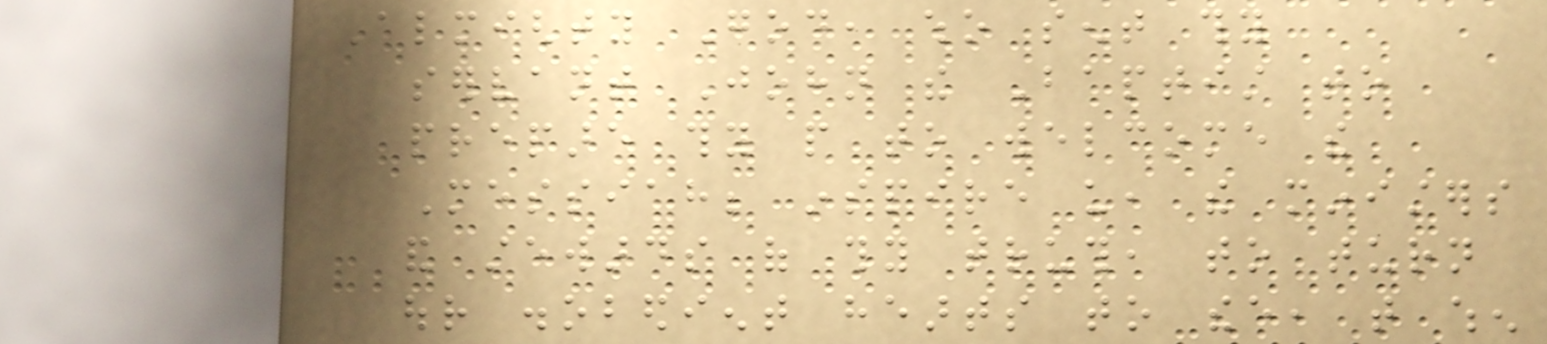Almighty God, who sent thy
servant John the Baptist to
prepare thy people to welcome the
Messiah; inspire us, the ministers
and stewards of thy truth, to turn
our disobedient hearts to thee, that when
